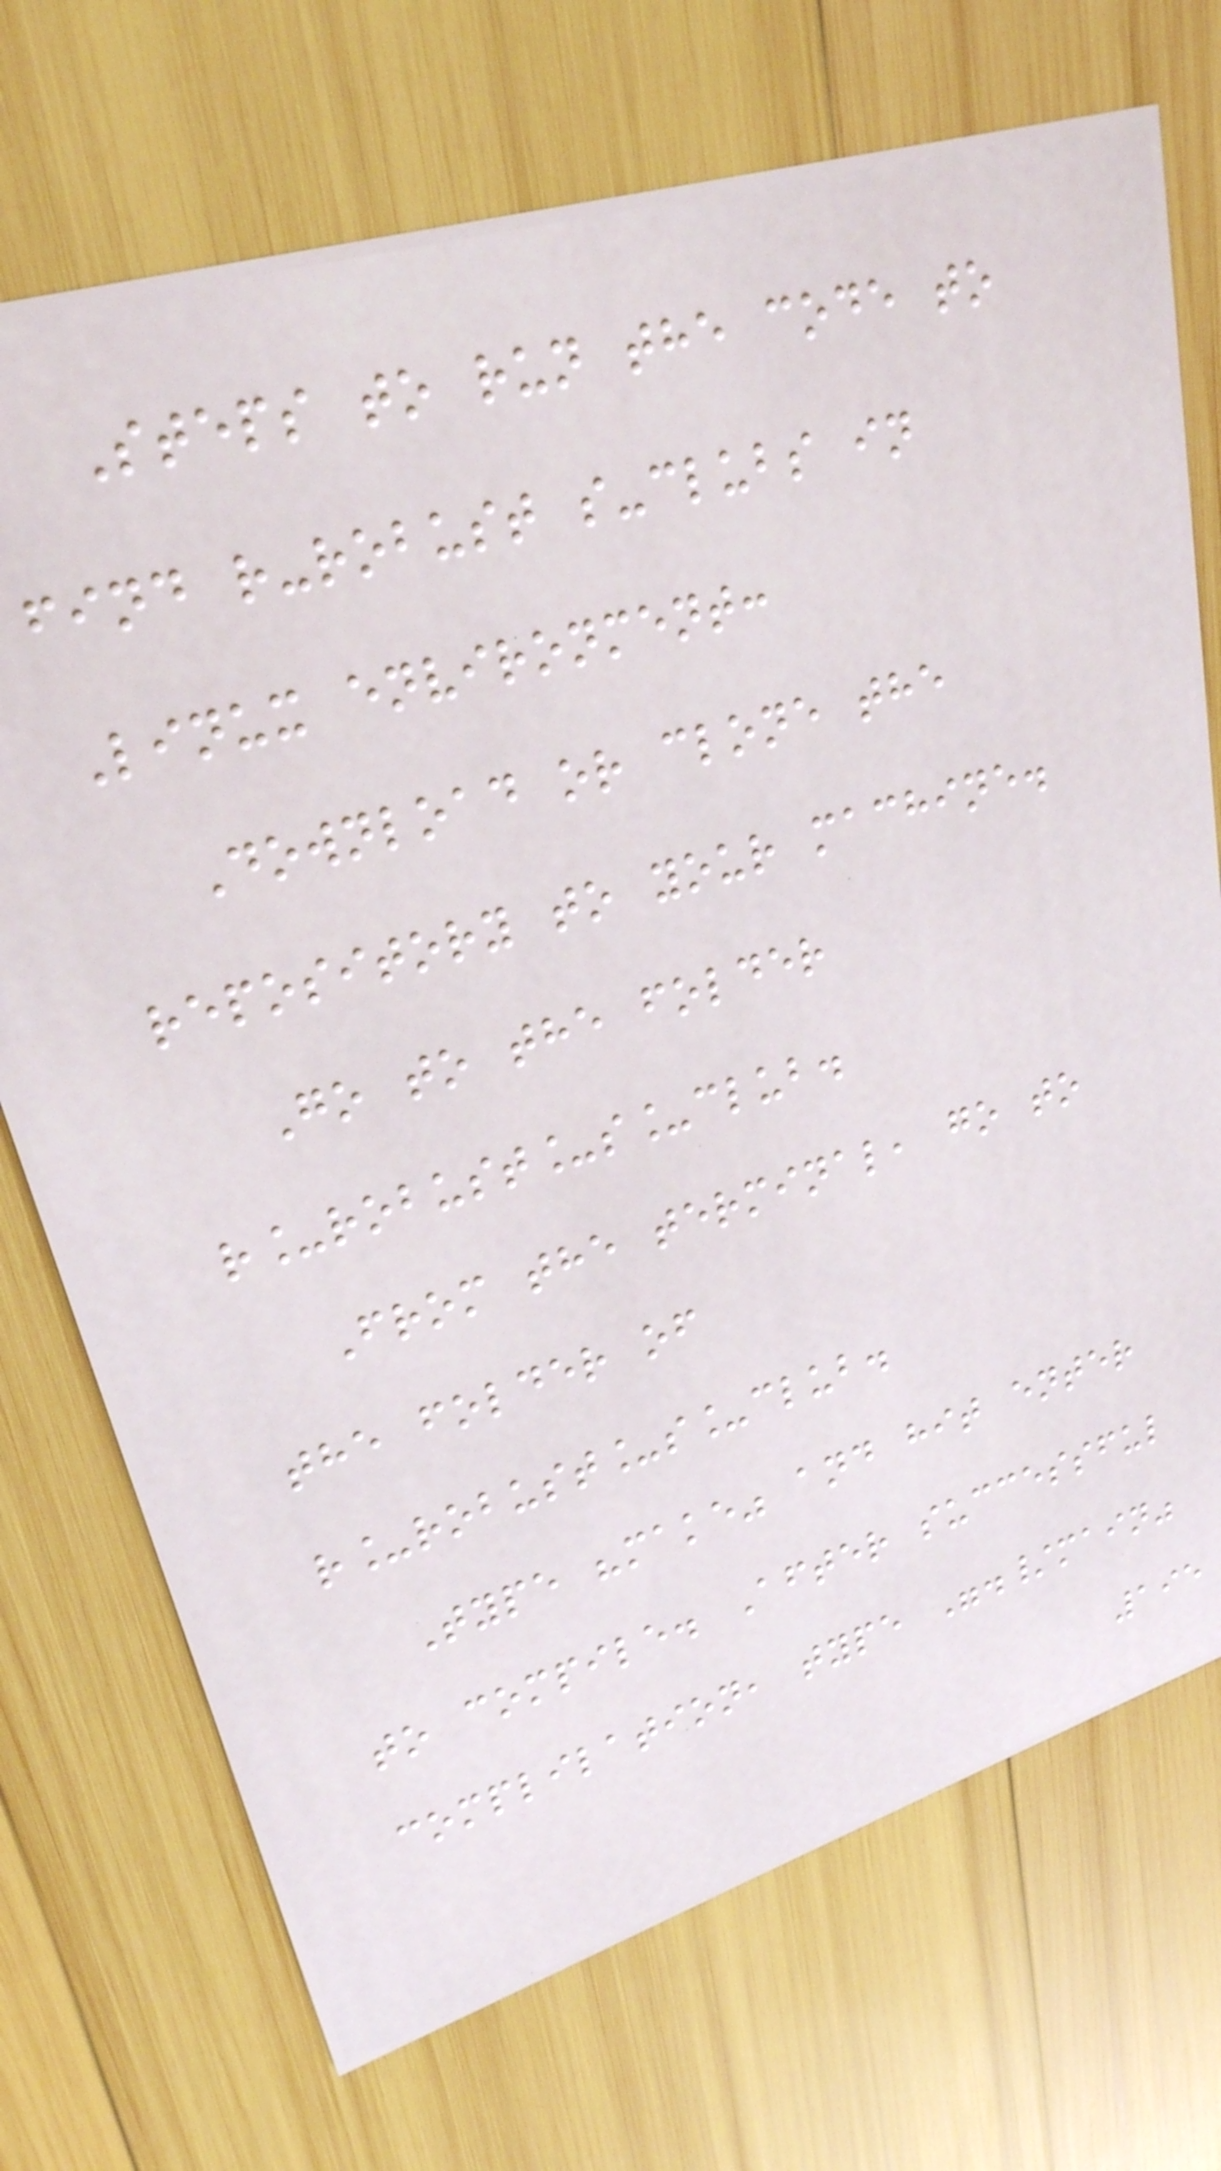Steps to run the code to
find r-robust s-clubs in
Linux environment:
Download or clone the
repository to your machine.
Go to the folder
r_robust_s_club.
From the terminal, go to
the folder of
r_robust_s_club.
Type "make" and hit enter
to compile. After successful
complilation, type "./main"
195
